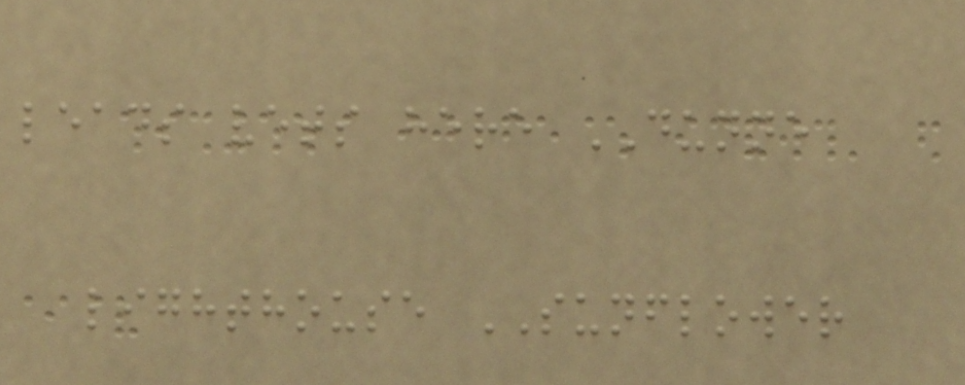leads vets here DUNNE
lighthouse SUNFLOWER
